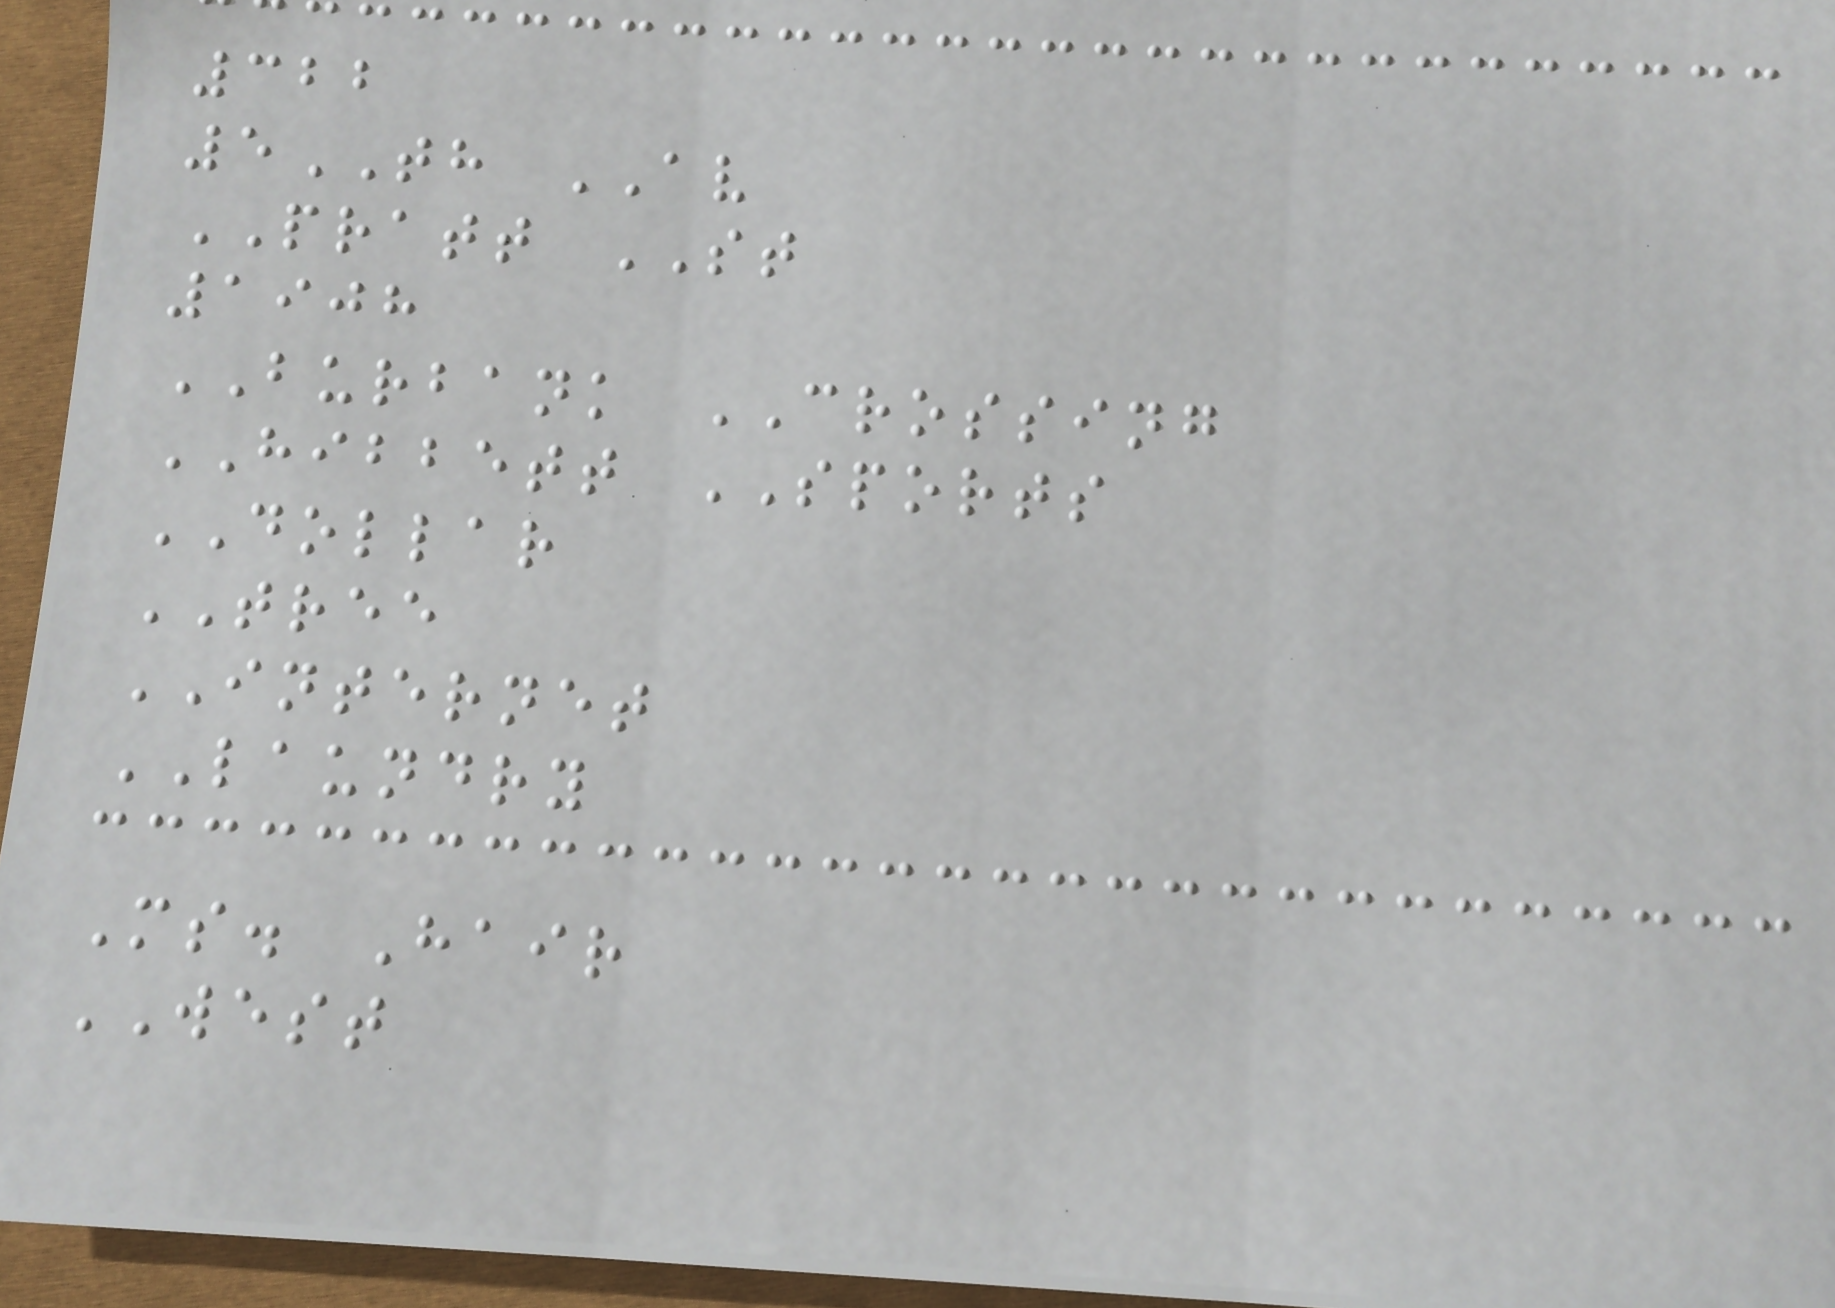322
5TH AV
PRATT ST
1908
BURBANK CROSSING
HIBBETT SPORTS
DOLLAR
TREE
INTERNET
LAUNDRY
Ms. Hair
WEST
